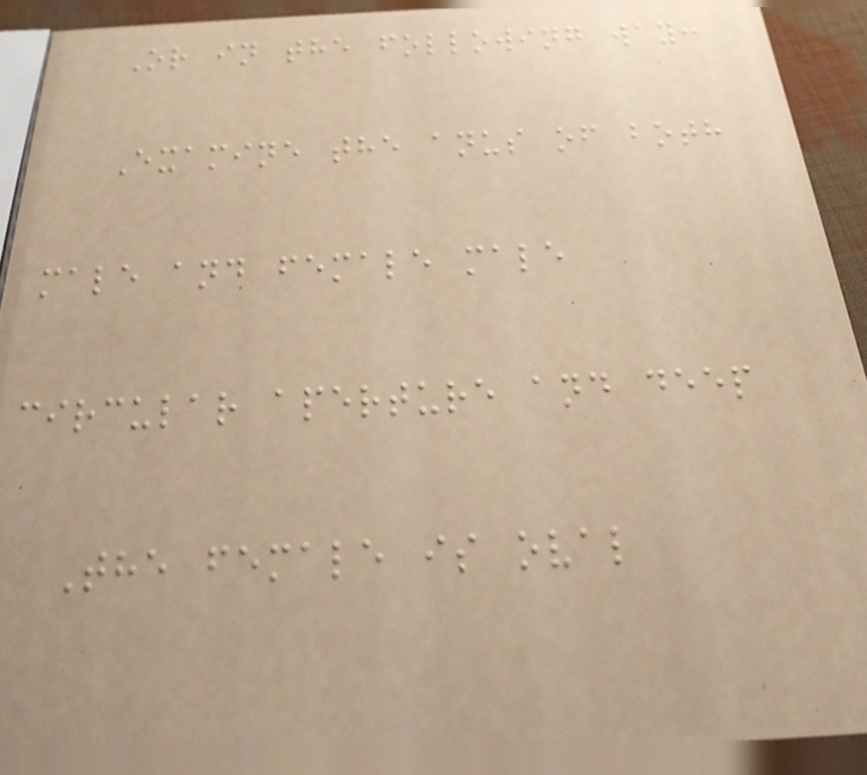Or in the following way:
Examine the anus of both
male and female male
circular aperture and deep
The female is oval
